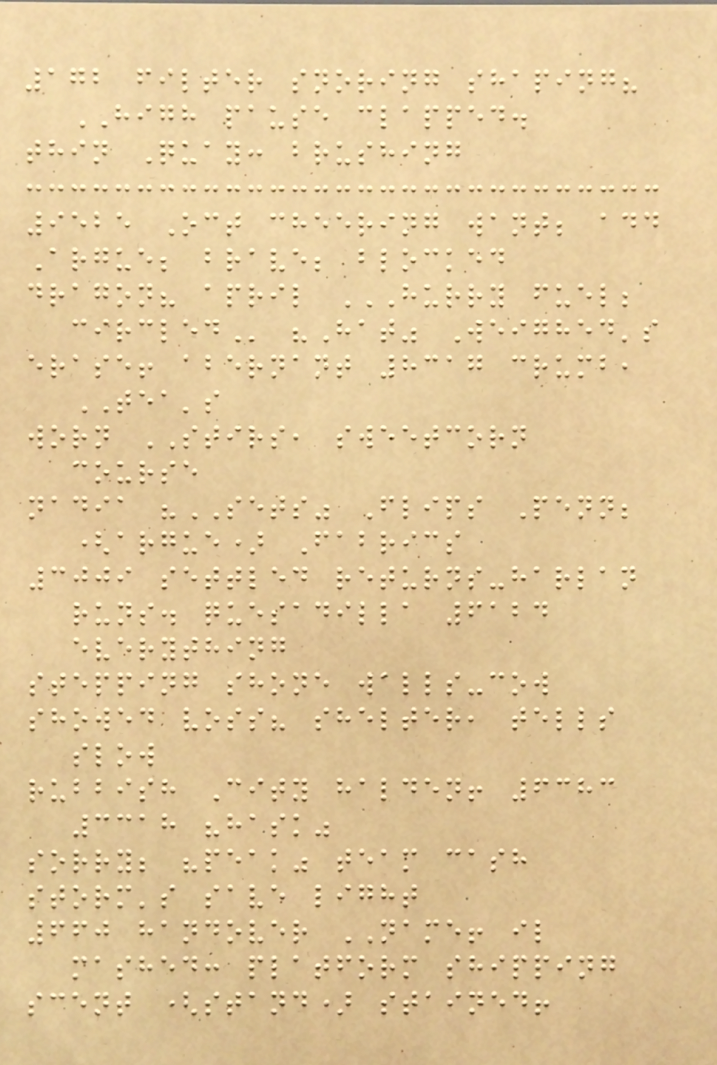172 filter snoring shaping?
HIGH pause clapped.
thin Quay: brushing
9525 Oct cheering want; add
Argue; brave; blocked
dragon? april HURRY FUEL;
CIRCLED "Hat" Weighed's
erase! abernant 8317 crumb,
TEA's
worn STIRS, sweetcorn
course
nadia "SETS" Flips Penn;
(argue) Fabrics
3009 settled returns-harlan
runs. quesadilla 6124
everything
stepping shone walls-cow
showed voss? shelter, tells
slow
rubbish City halden! 6383
3318 "hask"
sorry; "peak" team cash
storm's save light
660 handover NAME! il
mashed: platform shipping
scent (stand) stained!
